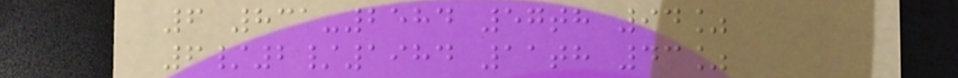6 831-2584 57th 94%
6/2/1984 11th 43%
